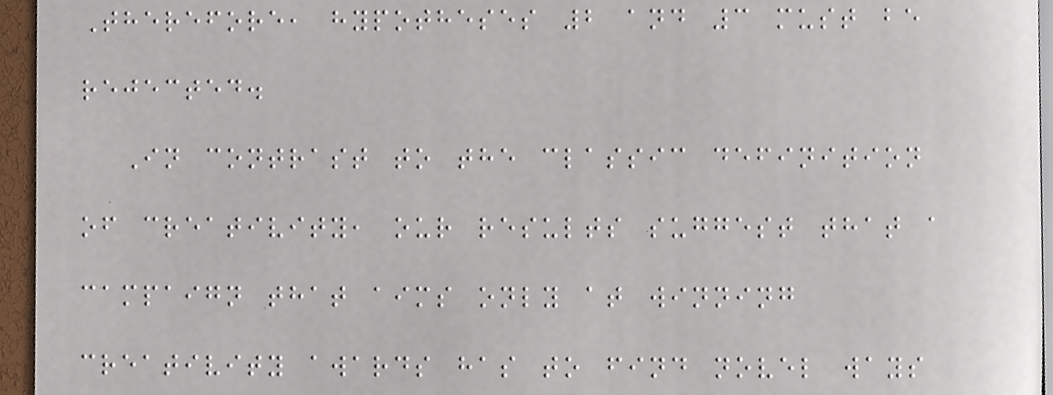Therefore, hypotheses 2 and 3 must be
rejected.
In contrast to the classic definition
of creativity, our results suggest that a
campaign that aims only at winning
creativity awards has to find novel ways
